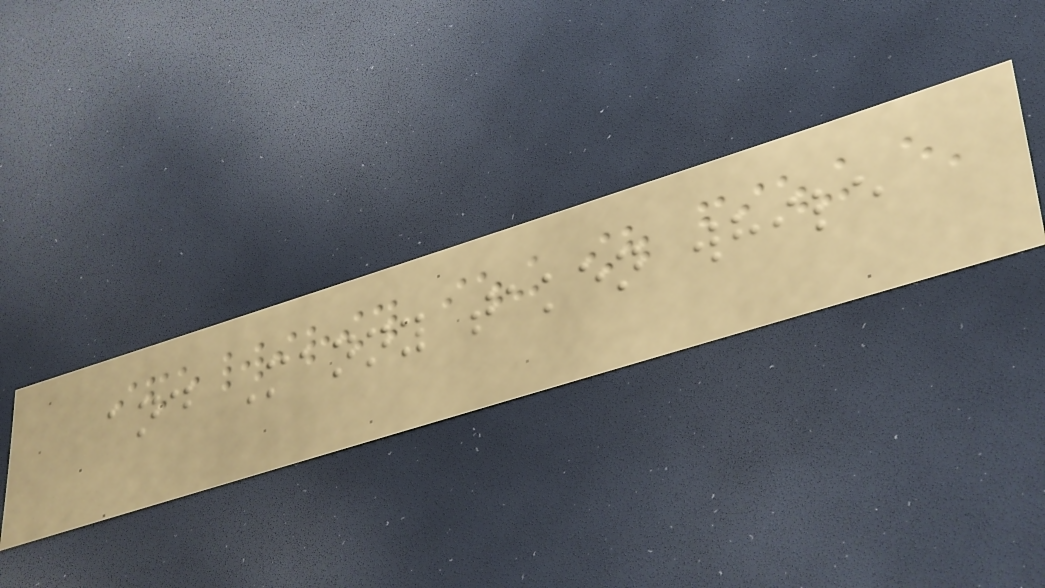and Manny taken while
